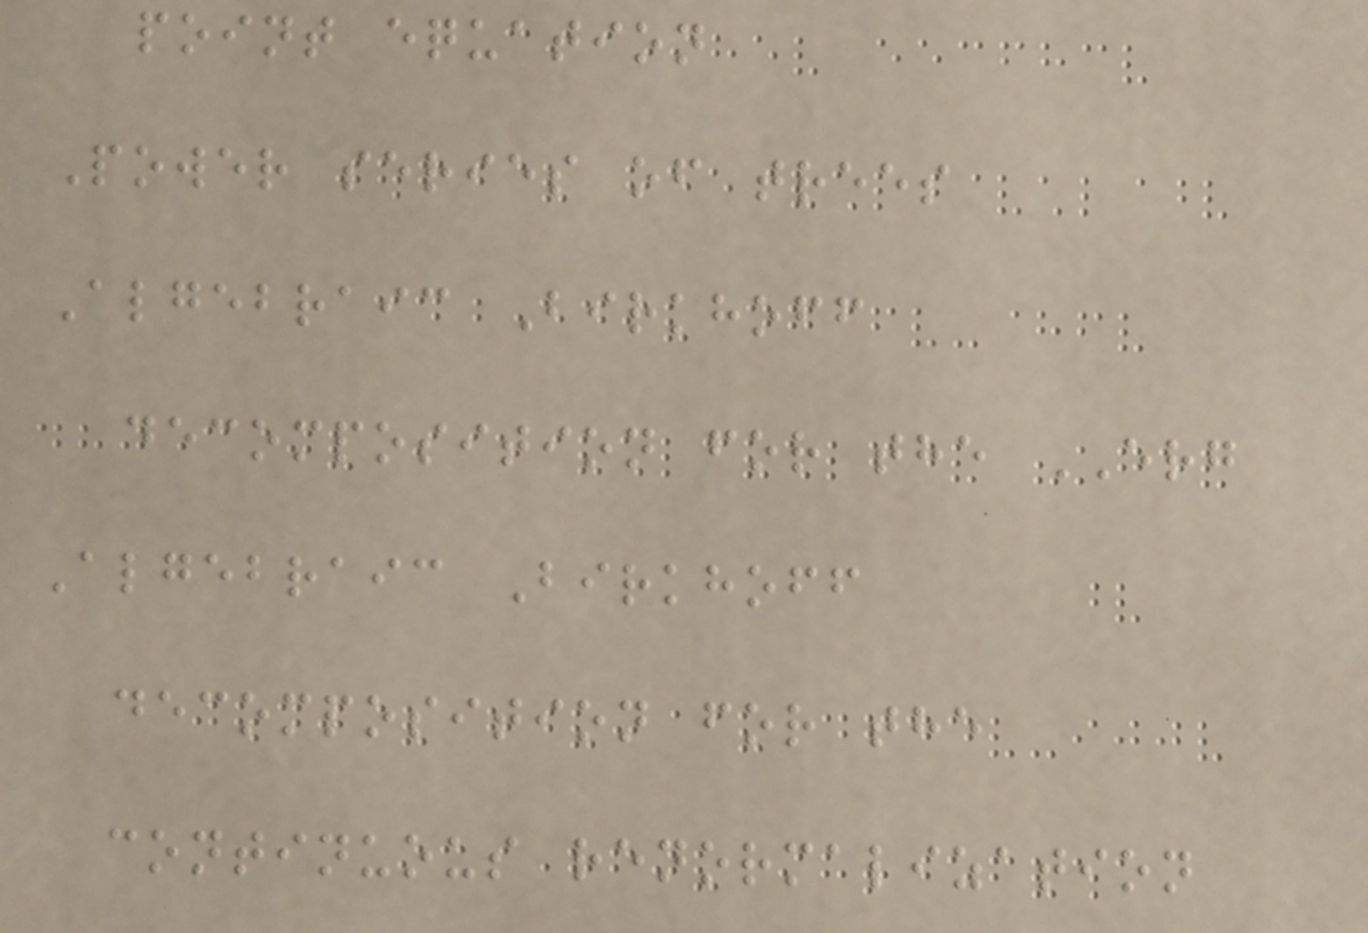point equation
Power series of trees
Algebraic Birkhoff
decomposition for the ERG
Algebraic Birkhoff
decomposition for the
continuous renormalization
